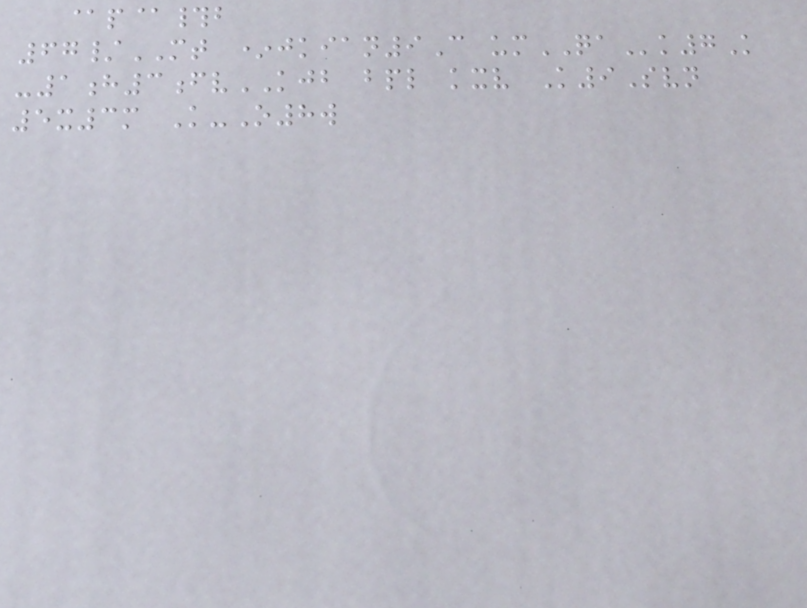@p@#b
67/MT *jkian9C umQAk7K
-1h3fvKJB bpl kxv K9Svn
5x3m K-O8w
